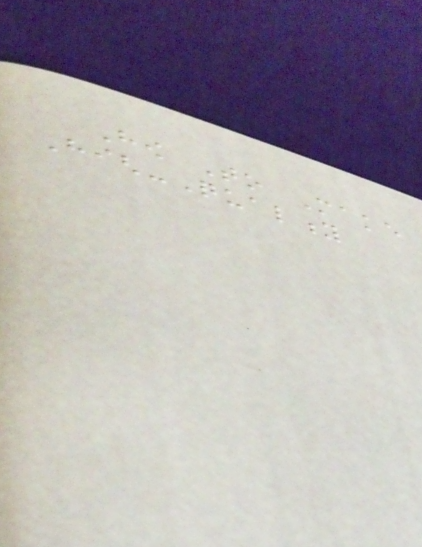How To Make
High-Quality
